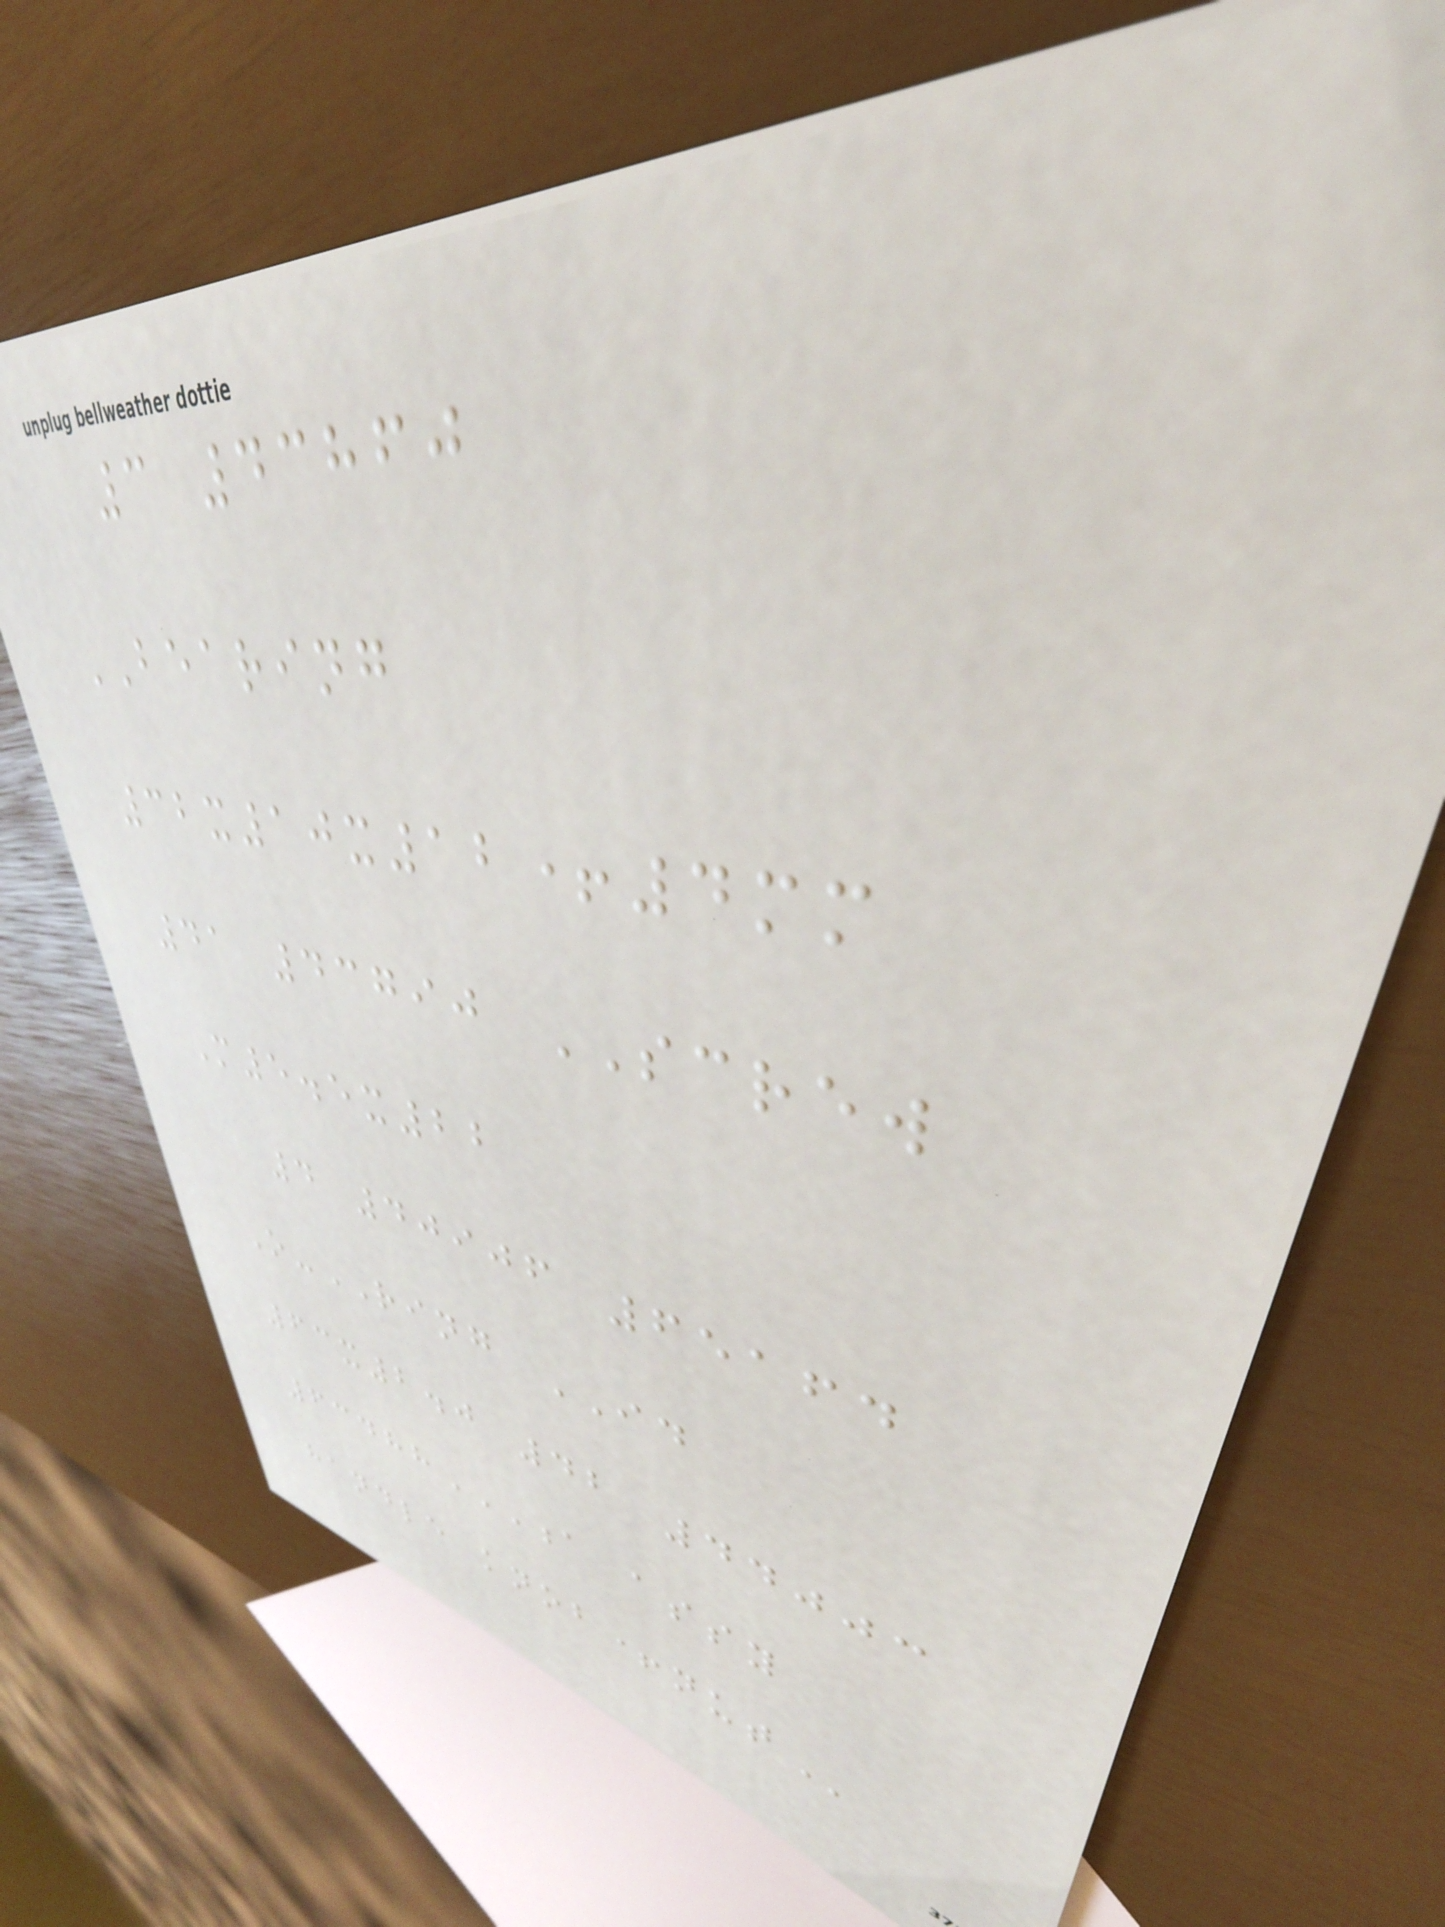3 43860
BEARING
32x10x12+4mm
41 43790 SCREW
M5.5x22
4 40906 65164
O-RING ID
63x2.0 42 44003
63488A ASSY
handle
